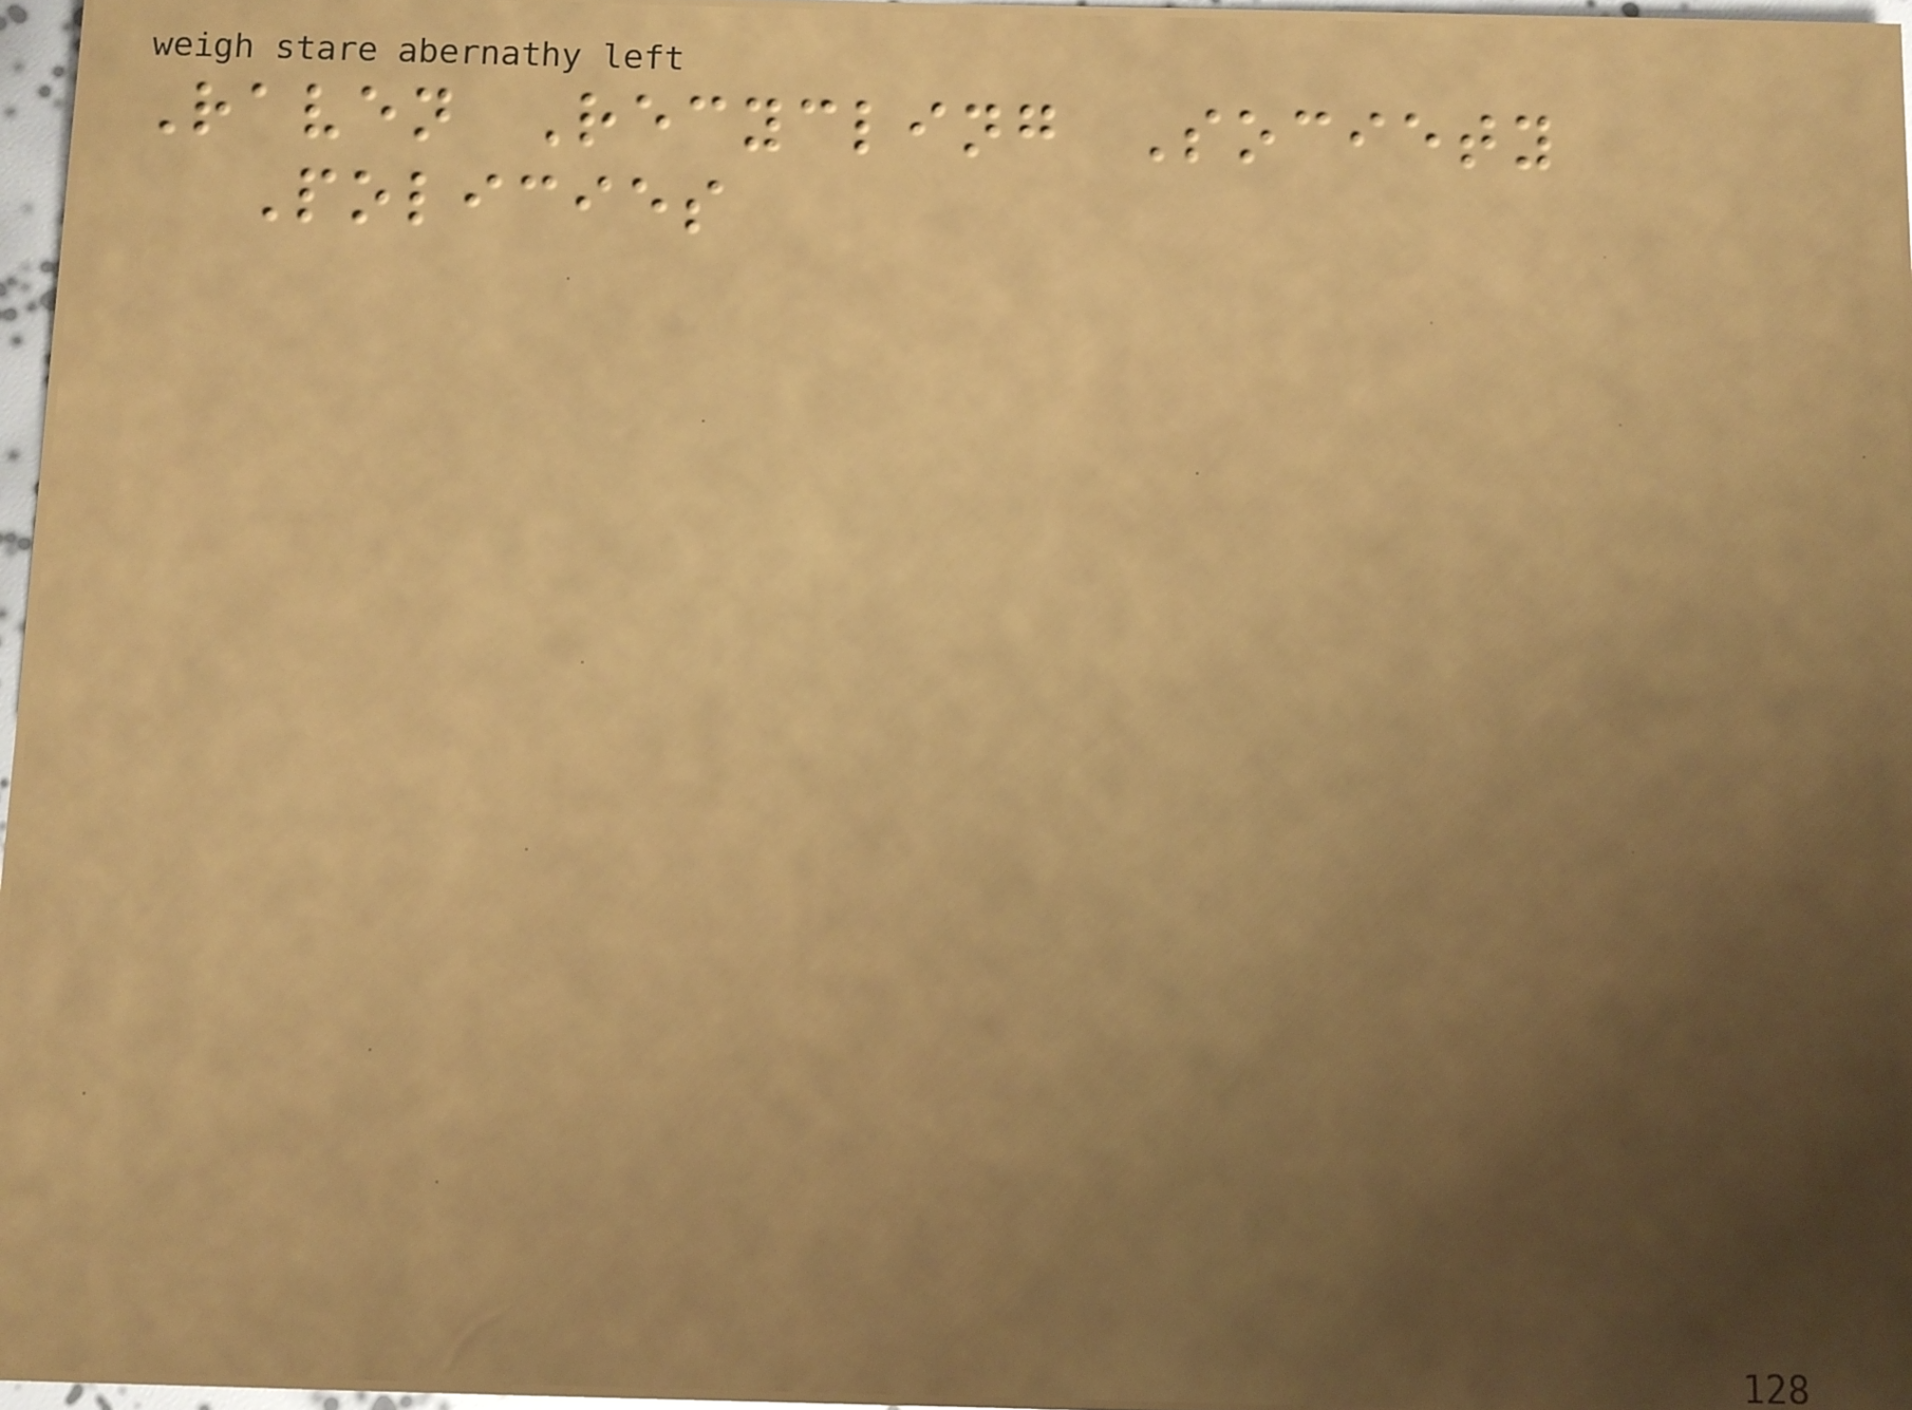Raven Recycling Society
Policies
